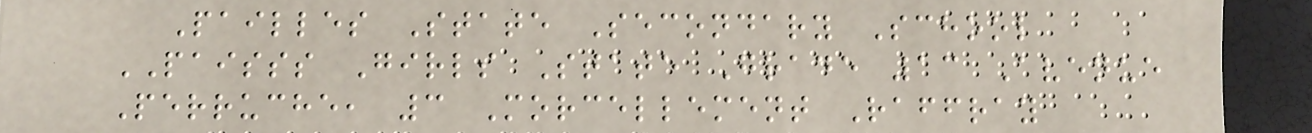Pailles State Secondary School
PAISSS Girls State Grade 13 Avenue
Perruche, 3 Morcellement Raffray
